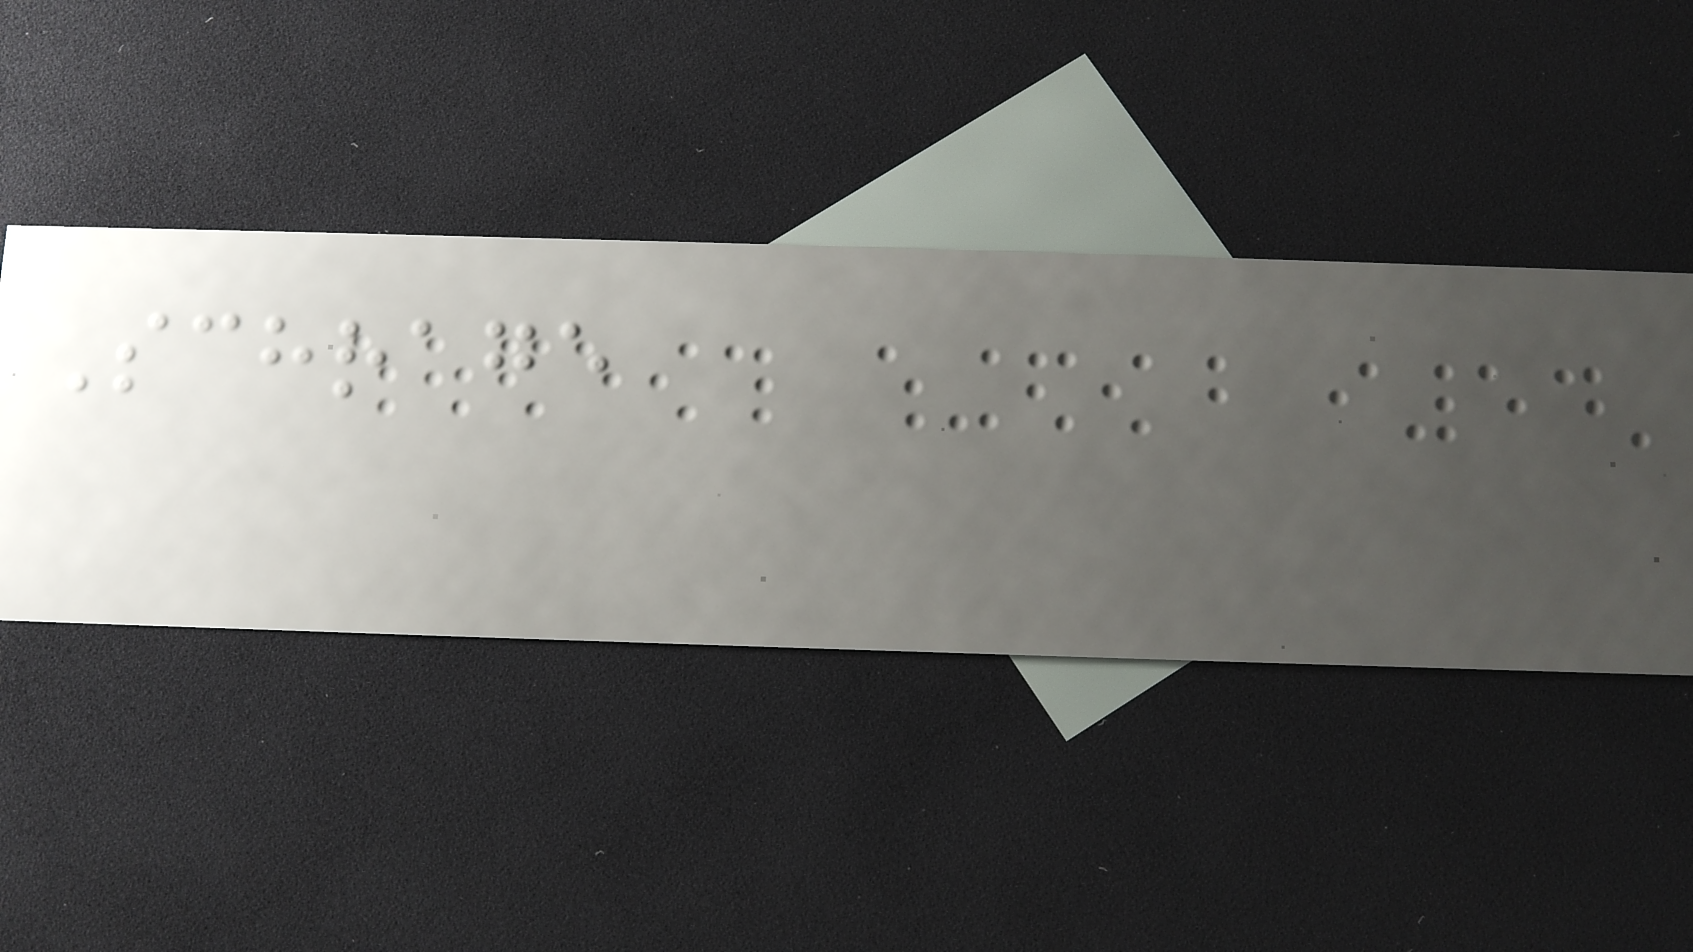Schrage
